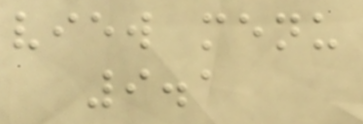view menu
9.1
